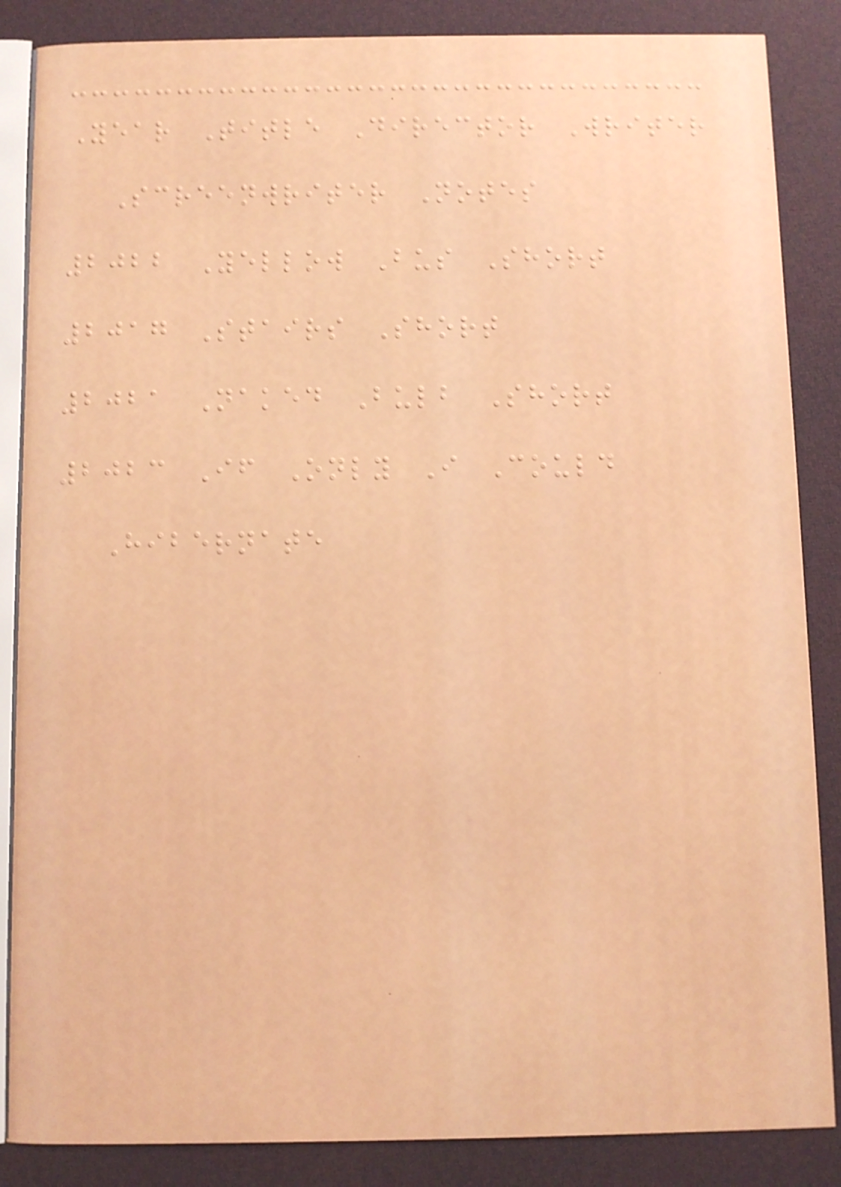Year Title Director Writer
Screenwriter Notes
2022 Yellow Bus Short
2017 Stairs Short
2021 Naked Bulb Short
2023 If Only I Could
Hibernate
